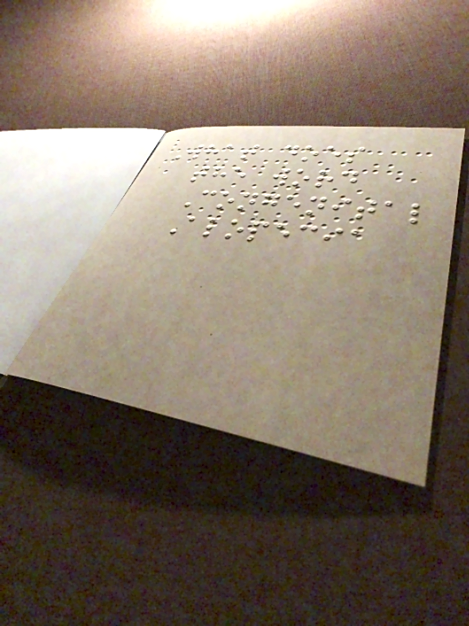What does
the word
Congenital
Alopecia
